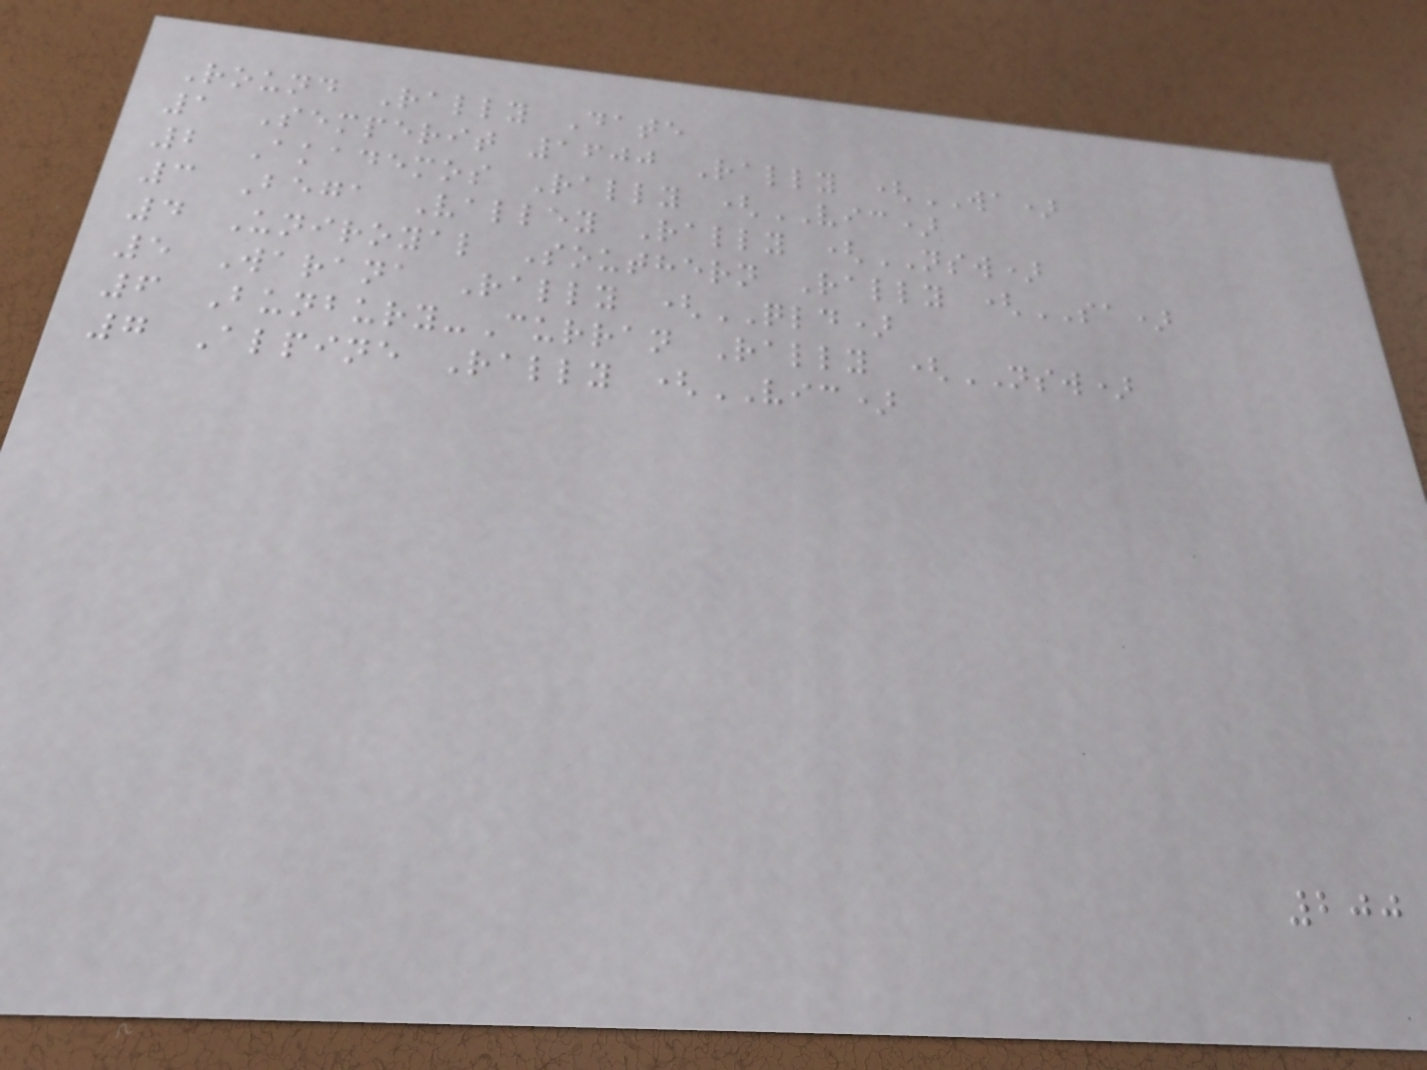Round Rally Date
1 Semperit 1600 Rally (WA)
2 Akademos Rally (VIC)
3 Bega Valley Rally (NSW)
4 Uniroyal Southern Rally (SA)
5 Warana Rally (QLD)
6 Bunbury-Curran Rally (NSW)
7 Alpine Rally (VIC)
200
